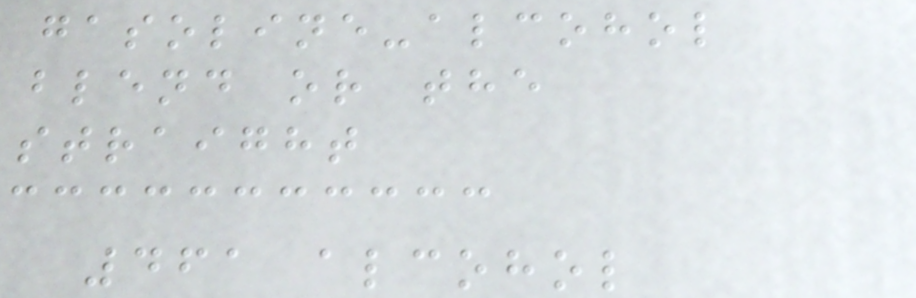gasoline-alcohol
blend or the
straight
461 alcohol
